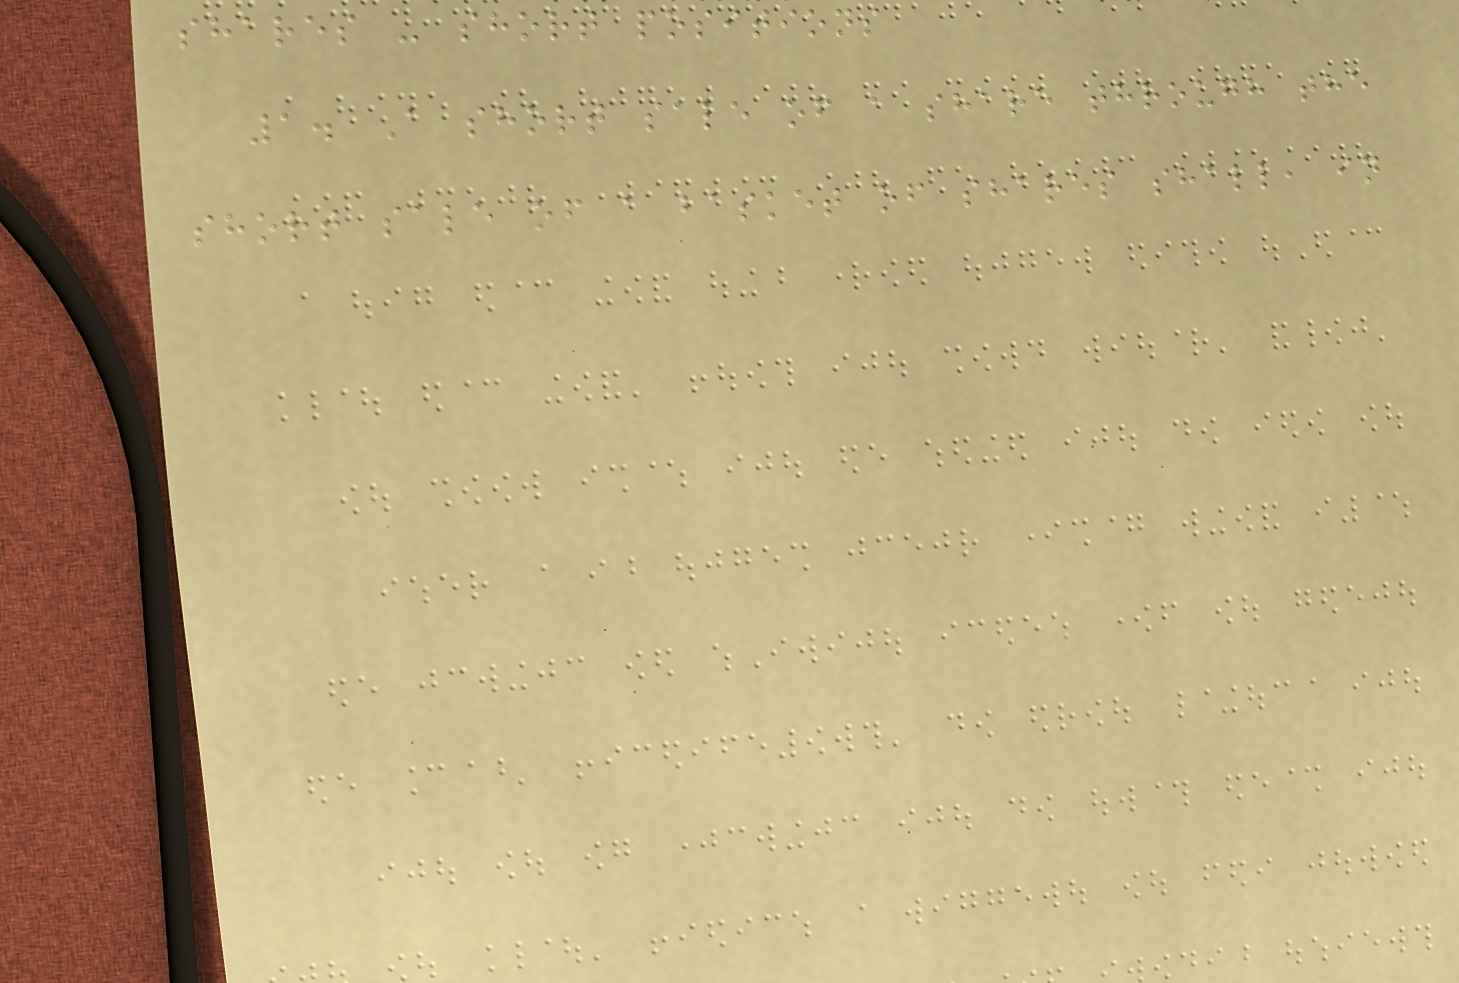shares - short positions
1. A short sale of a share through the
short sale of a basket of shares shall, in
